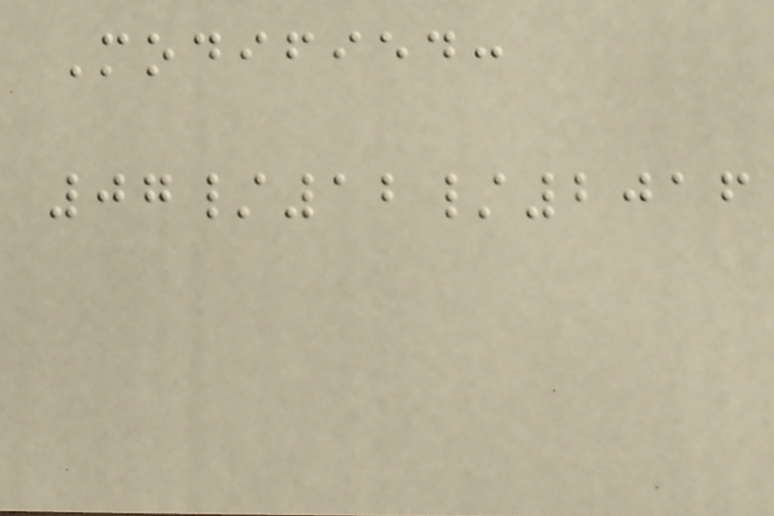Modified:
07/12/2016
